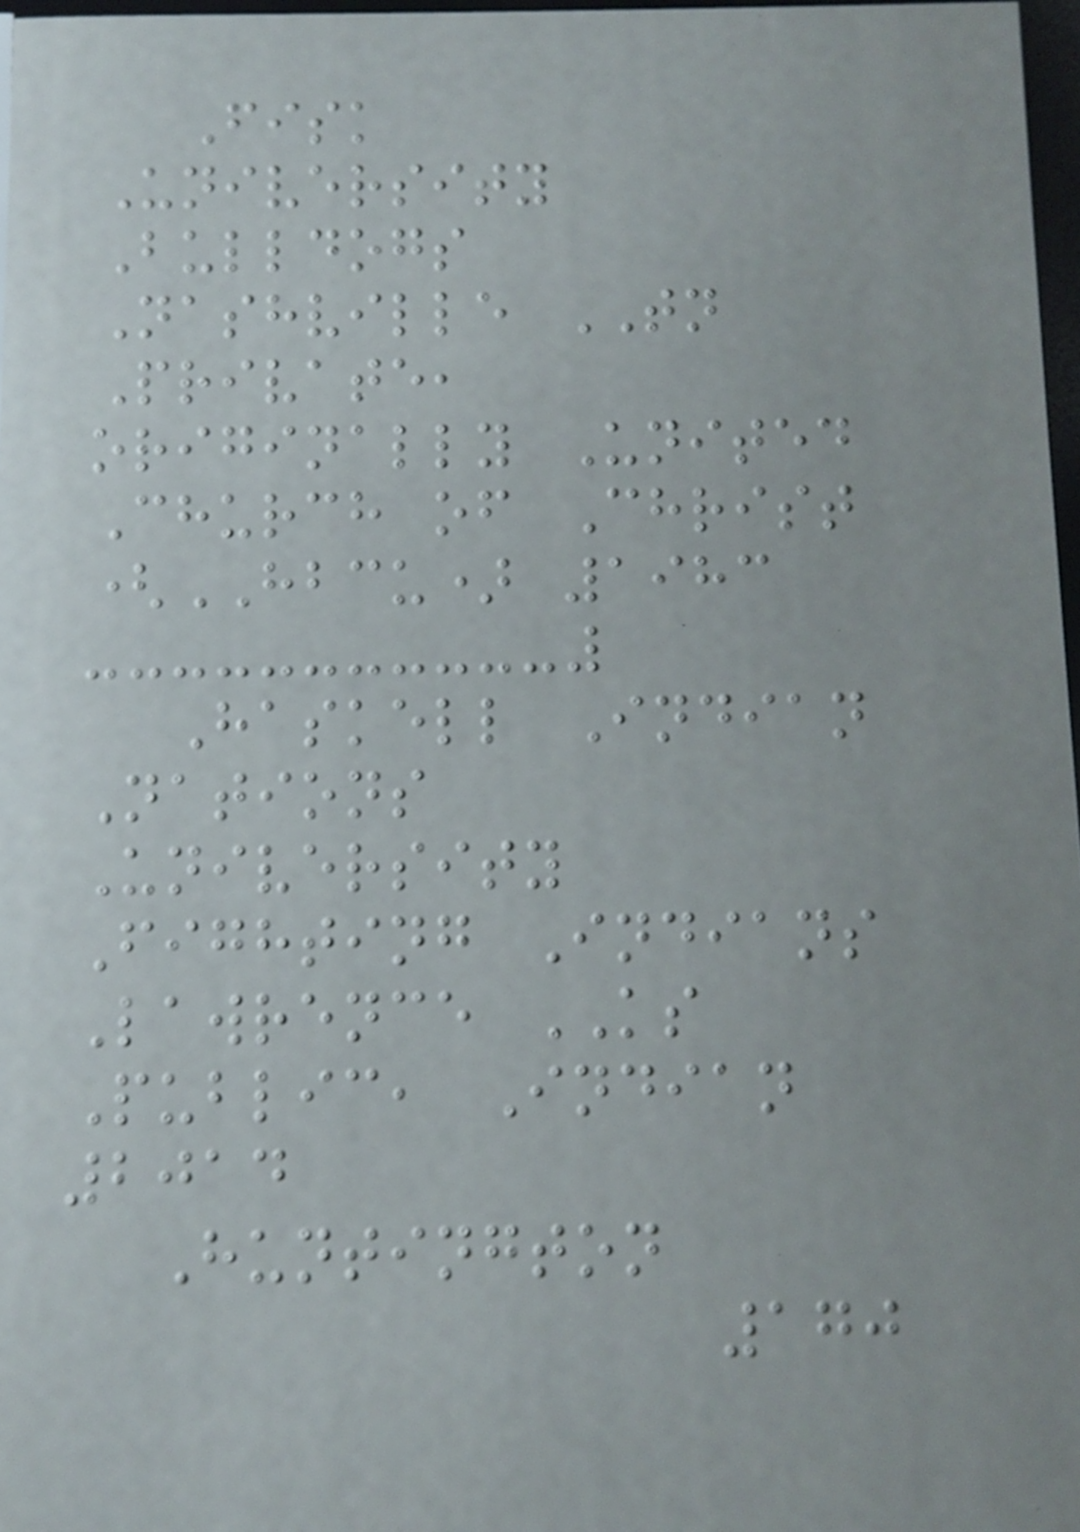Fisk
University
Bulldogs
Nashville TN
Private,
originally United
Church of Christ
(HBCU) 1983
Haskell Indian
Nations
University
Fighting Indians
Lawrence KS
Public, Indian
2014
Huntington
170
